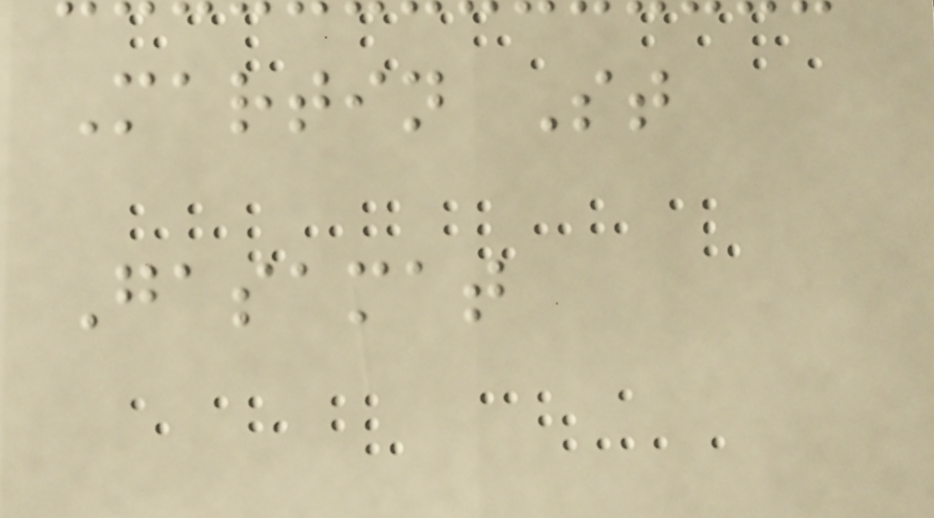Martin St
Gasamat
